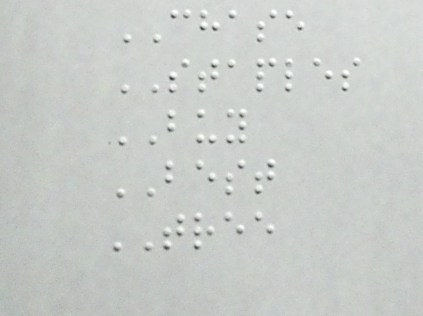CHASE
STAPLES
BUY
BEST
TREE
